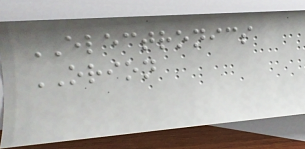ELECTRONICS
ORION
